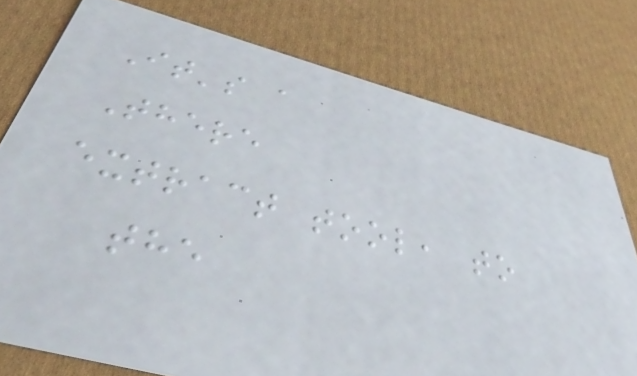It's a
There
extract tool, to
the
